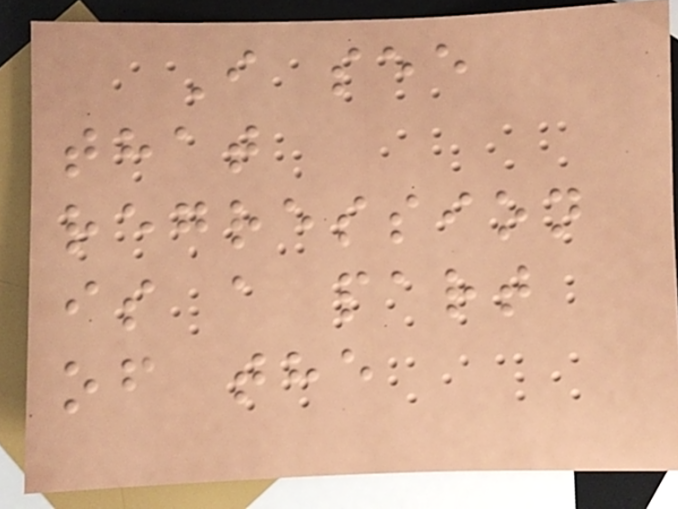I see
that
regression
is a part
of the
